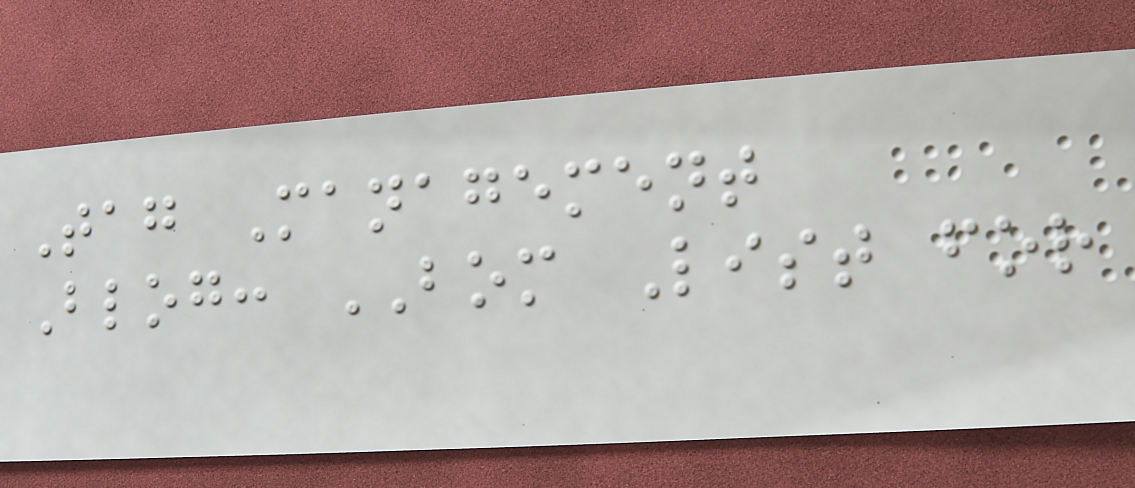Tag Management
Blog: BOM List for
